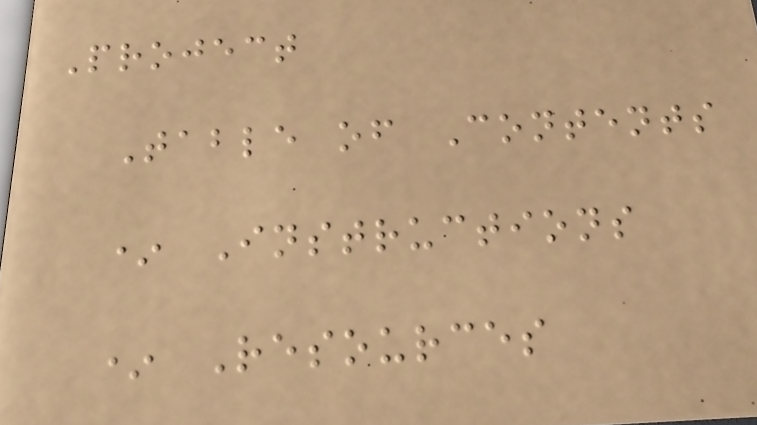Project
Table of Contents
* Instructions
* Resources
